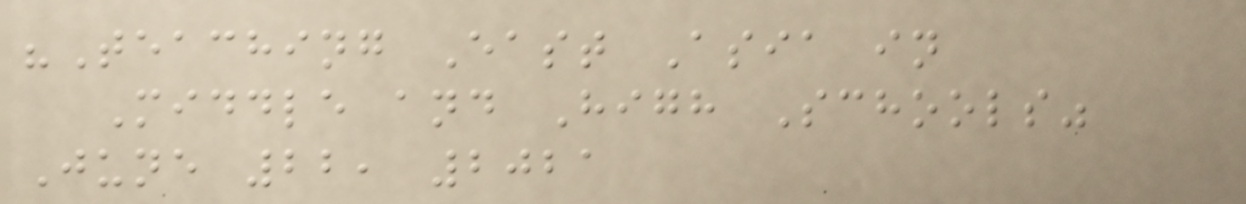"Teaching East Asia in
Middle and High Schools"
June 22, 2021
